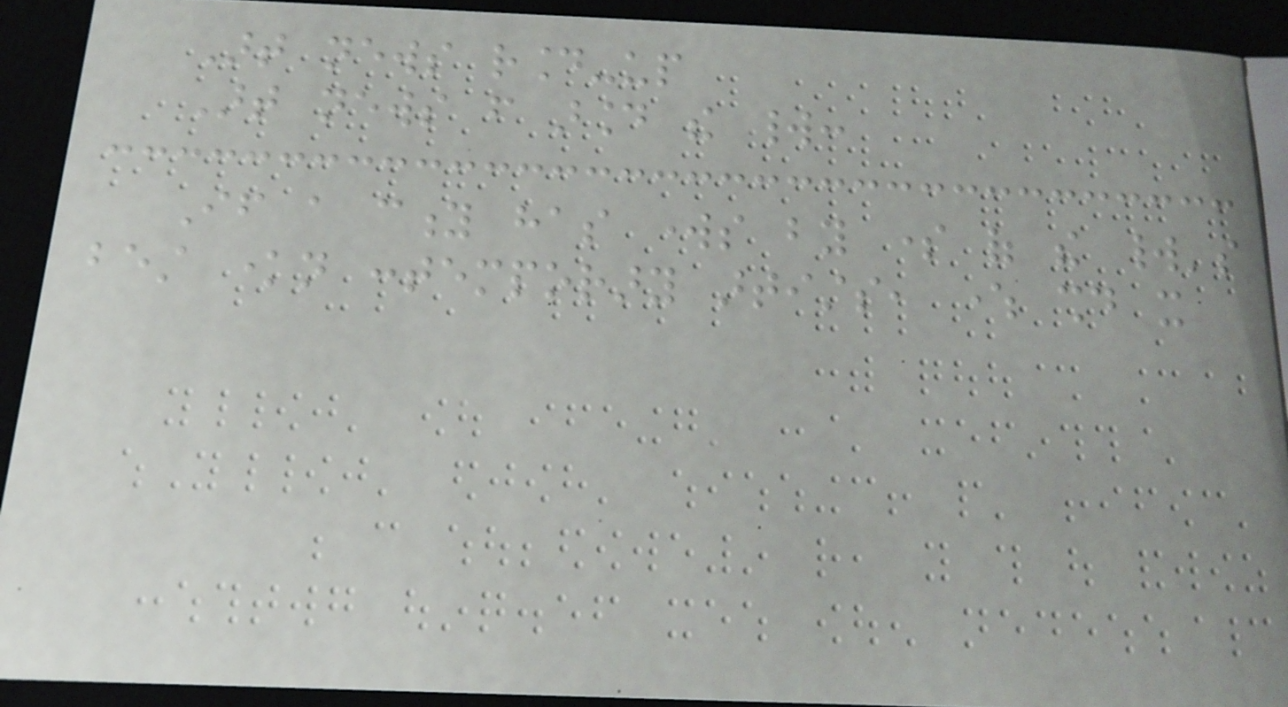Art news round-up
Art news from around the world:
If a city has works by some of the world's
best known contemporary artists, where should it
